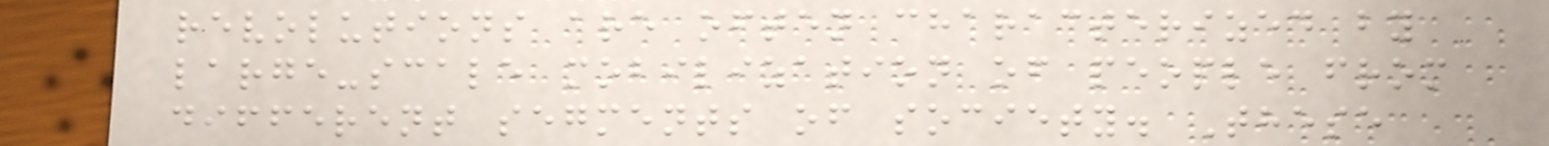revolutions are often characterized by
large-scale mobilization of people from
different segments of society. These
